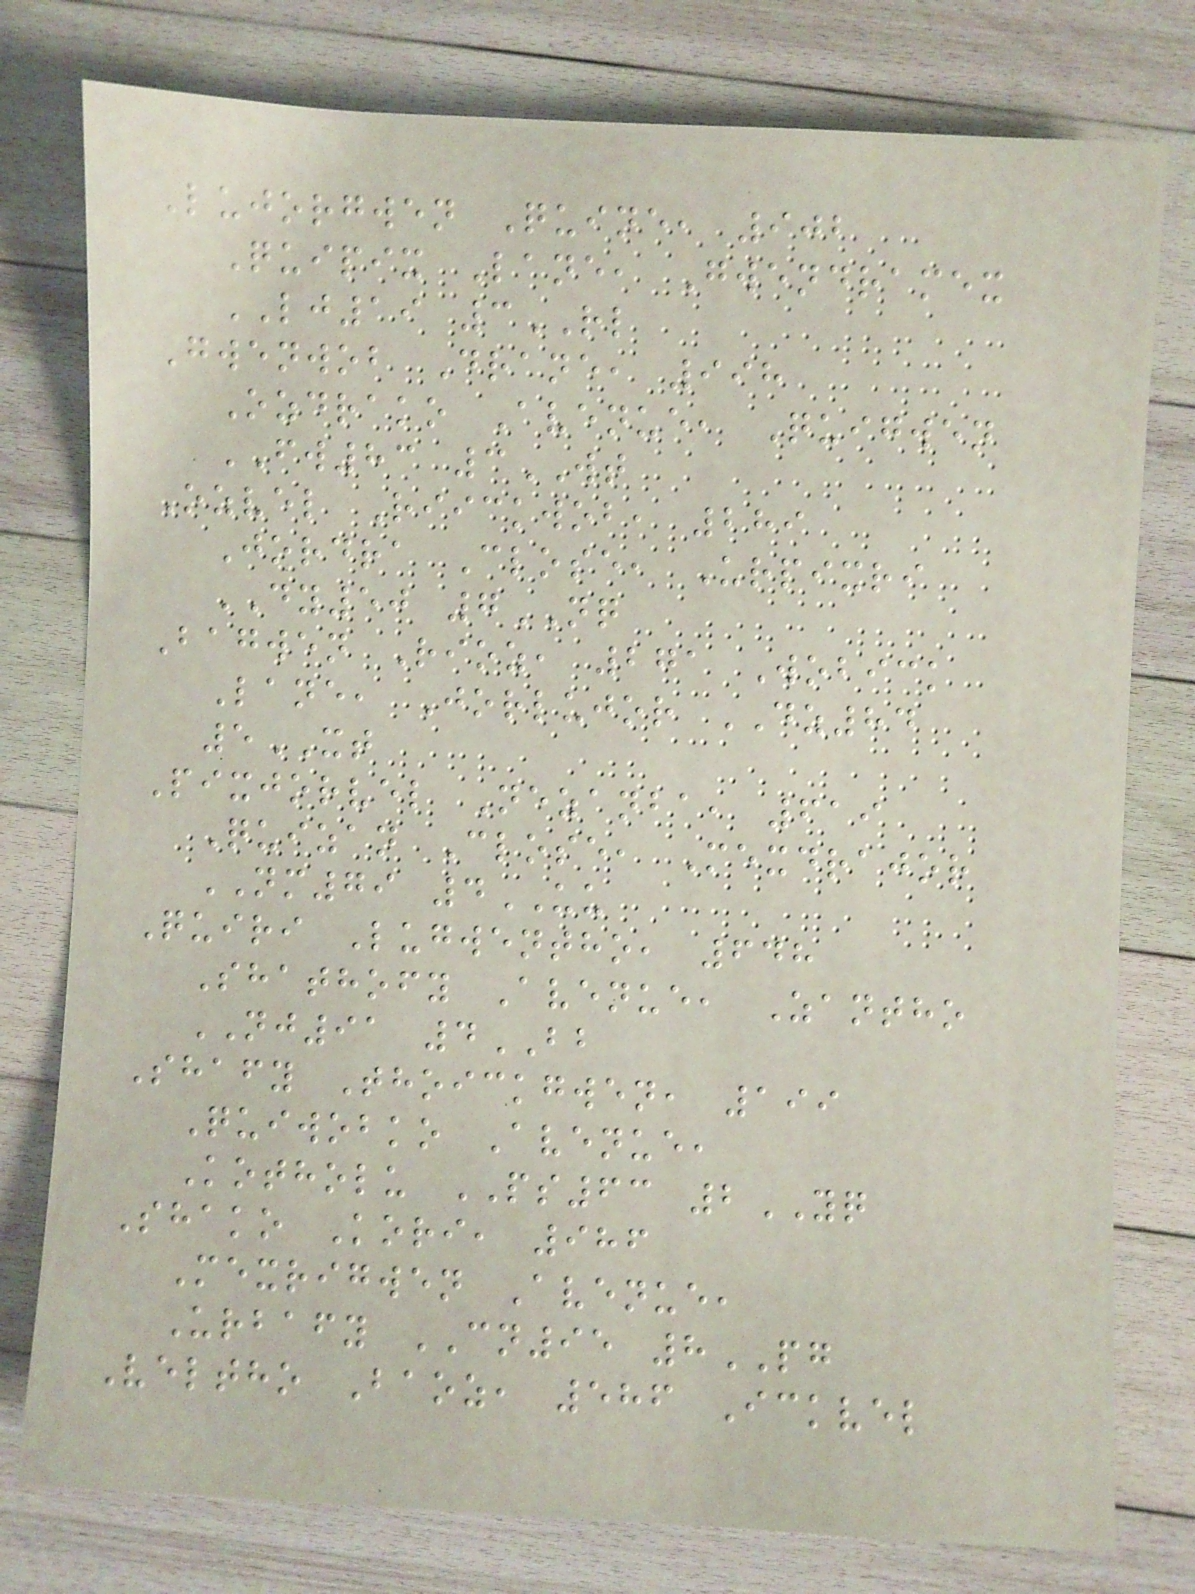Lujorgwen Quine, 902
Quipix Lane, Gwendramex
LJ19 3RL
Gwenwob Drane, 998
Ozdrako Avenue, Quigwen
FW83 3WT
Ozvel Riickwob, 289
Jordra Close, Urpixri
DY50 7NQ
Bagwen Rioz, 271 Wobick
Lane, Jorlujor DZ84
5XT
Pixjorvel Nezanba, 619
Quizan Close, Mexdrajor
NM79 4UU
Quiri Lugwentho, 648
Shathofy Avenue, Zantho
NJ91 4BB
Shafy Thoickgwen, 199
Quiwobko Avenue,
Kotholu PS63 2YQ
Shako Kori, 986
Mexrigwen Avenue,
Urbafy CN95 8PG
Veltho Baoz, 586 Ickvel
